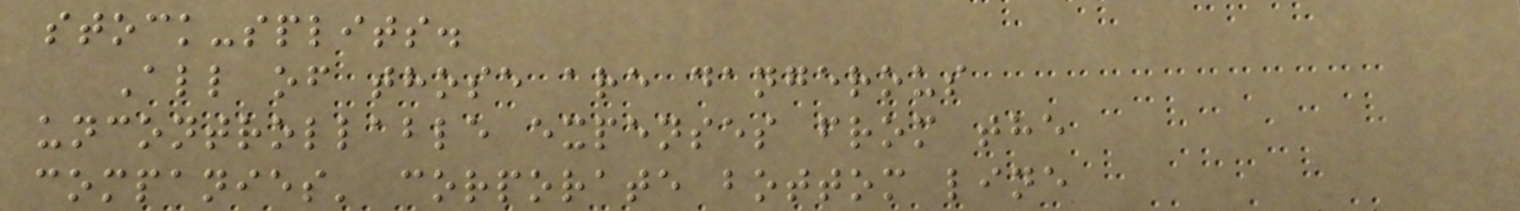stock-splits.
All of those are dangerous
uncontrollable expenses from the
companies' corporate bottom line
